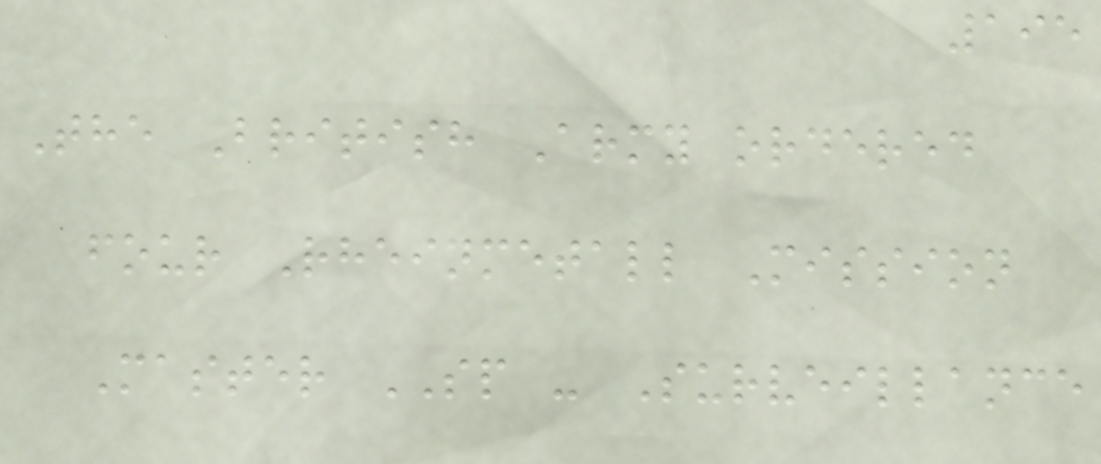195
The British Army ordered
four Rheinmetall Mission
Master SP - Surveillance
